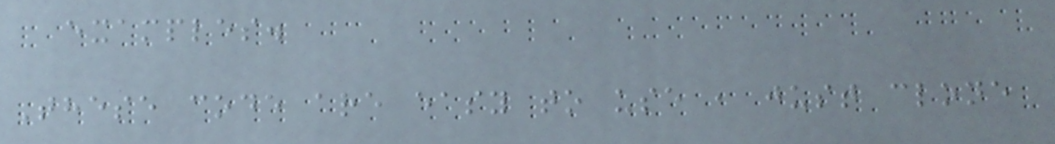examples.
These code are easy to use , just clone
